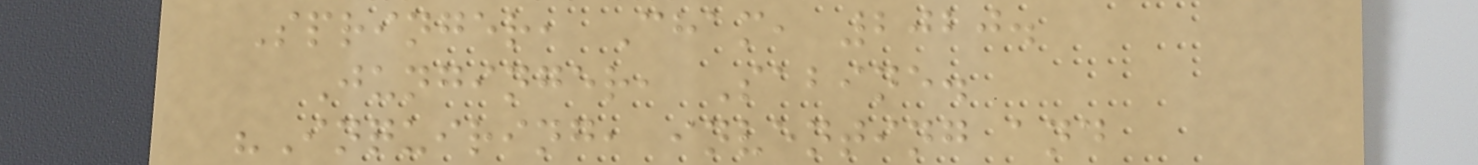Springer, Cham, 2020.
Junginger, Sabine.
"Inquiring, inventing and
